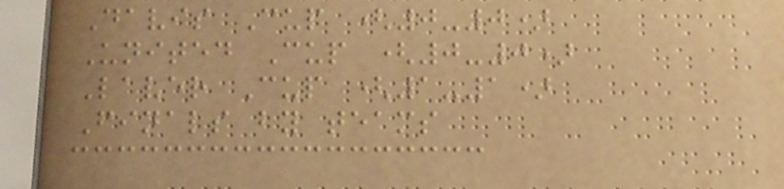Davis Cup (0-0)
United Cup (0-0)
Laver Cup (1-1)
Finals by teams
